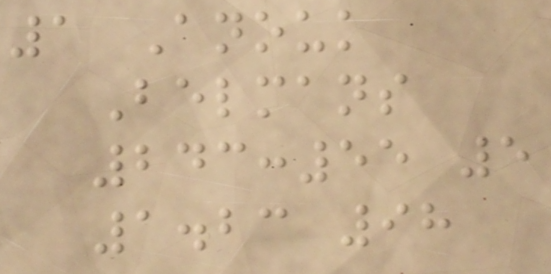1 Anouk
Belmans
243:55 5
1.23 98
